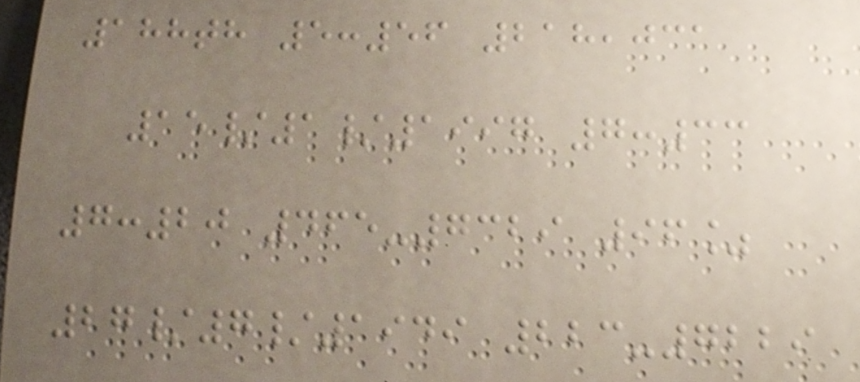188th 5:56 218,031
15/1/1997 7:33
7:20 465-7329 96%
27/7/1949 223-7229
